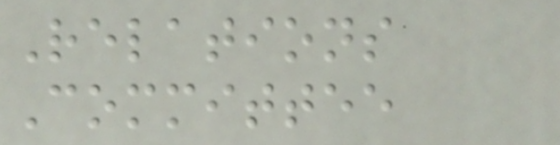Relations
Committee
